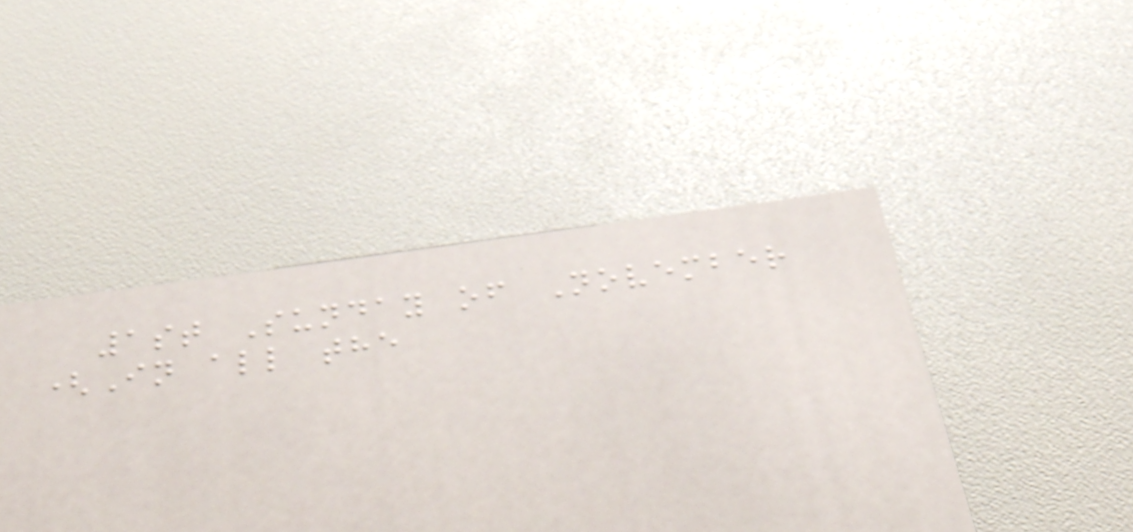1st Sunday of November
(In all the
